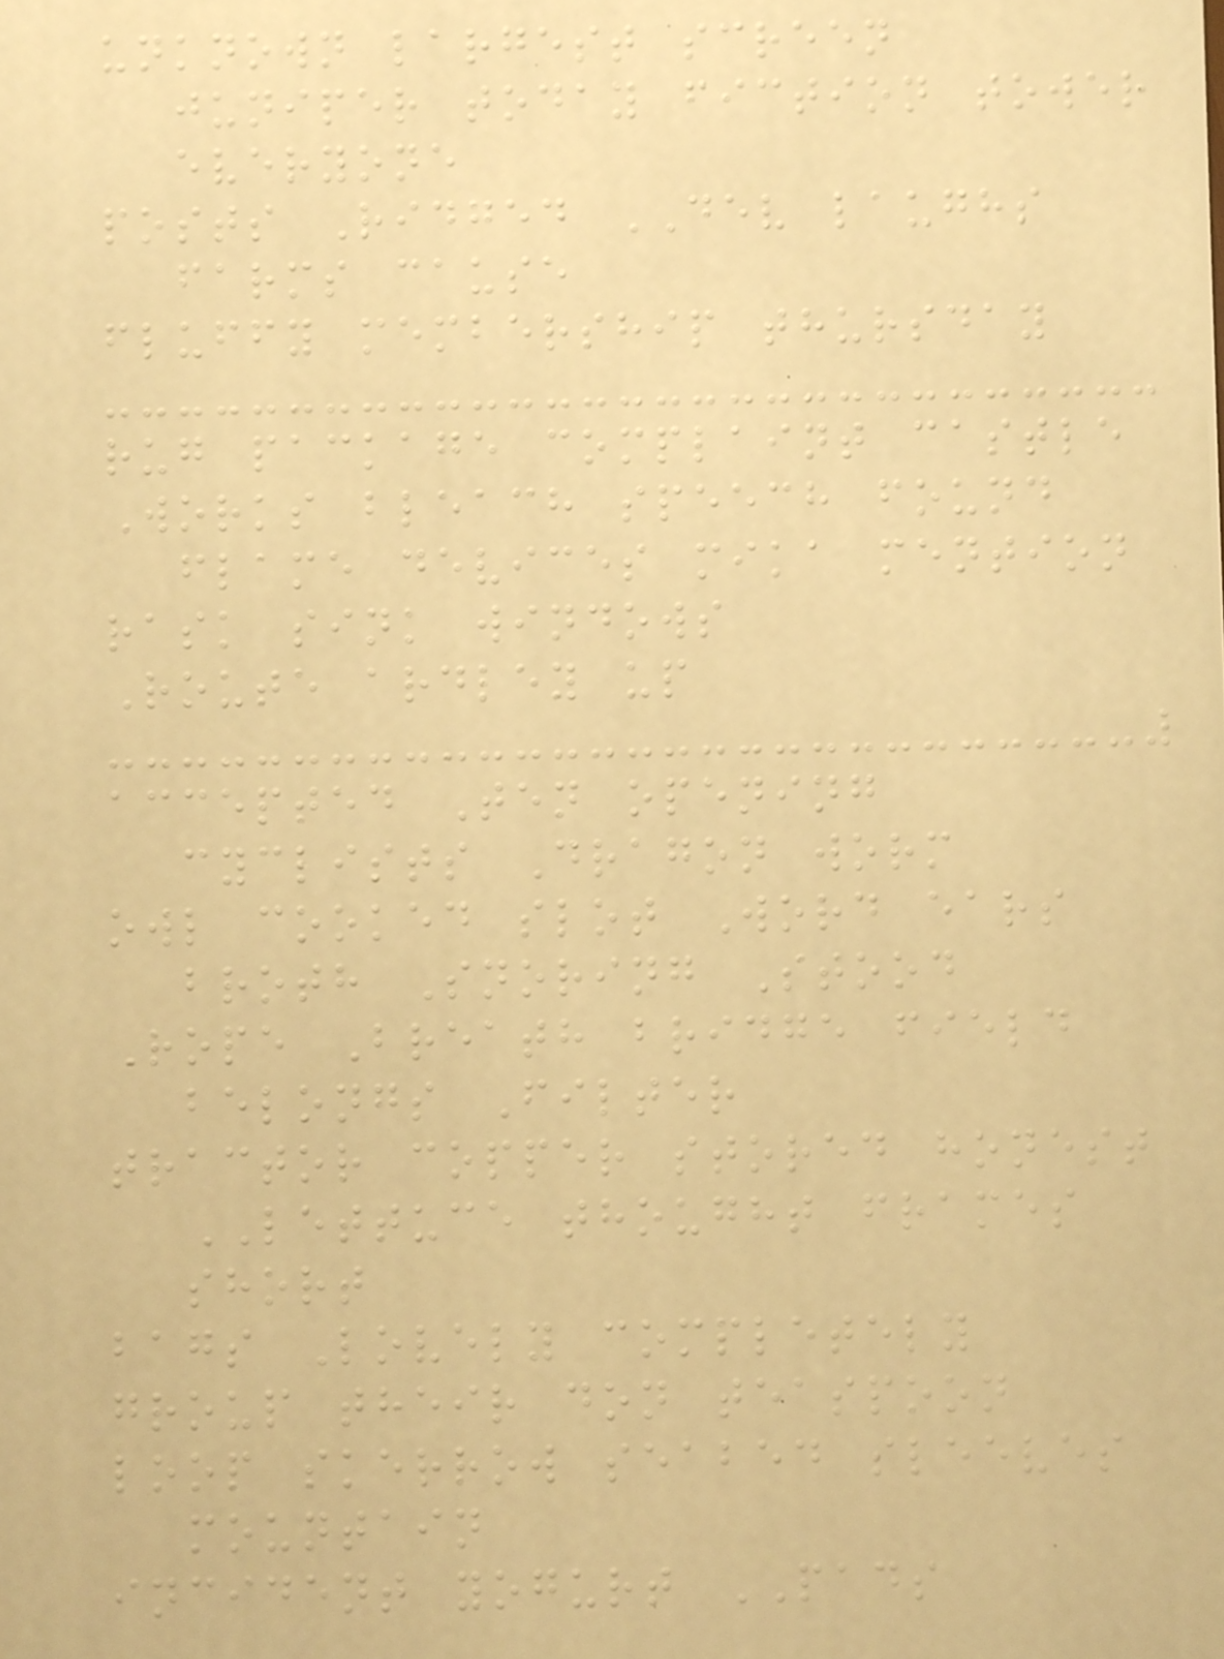unknown largest screen
juniper today fiction tower
everyone
posts Ridged DEV laughs
farms cause
fluffy membership thursday
rug package complaint castle
Works bleach speech found
flame devices mika mention
rask sink windows
Route ardley up
accepted Ten opening
cyclists Dragon worm
owl cooked slot Word ears
broth Snoring Stood
Rope Breath bridge field
belongs Filter
tractor copper stored honest
LETTUCE thought frames
short
bags Lovely completely
group their don teaspoon
loop skerrow seabed sleeves
mountain
incident yogurt PADS
